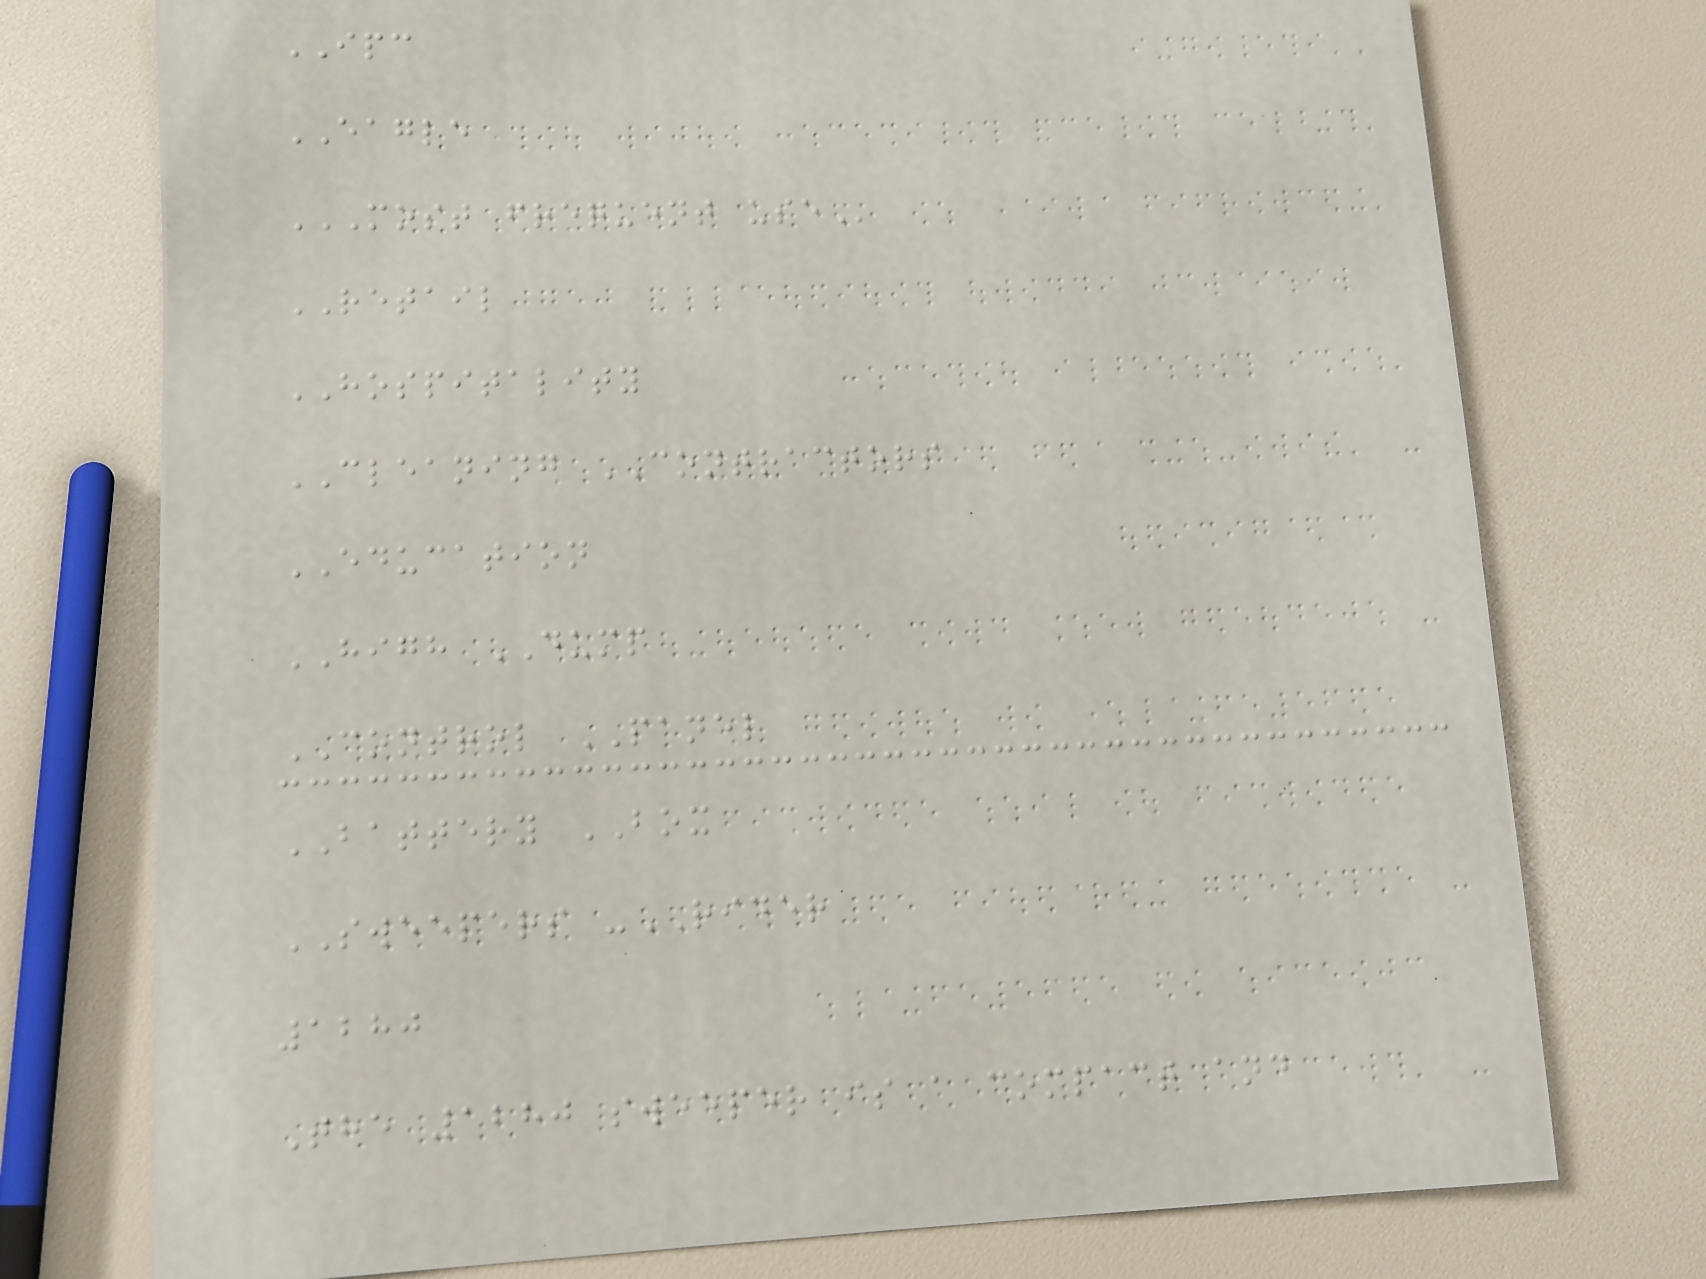IPC
EAGLE
MOST FREQUENT USE
RETAIL
HOSPITALITY
CLEANING CONTRACTORS
EDUCATION
HIGH DUMP
CONTROL PANEL
BATTERY BOX
SWEEPERS -RIDER
1280
The 1280 sweeper is a compact and
